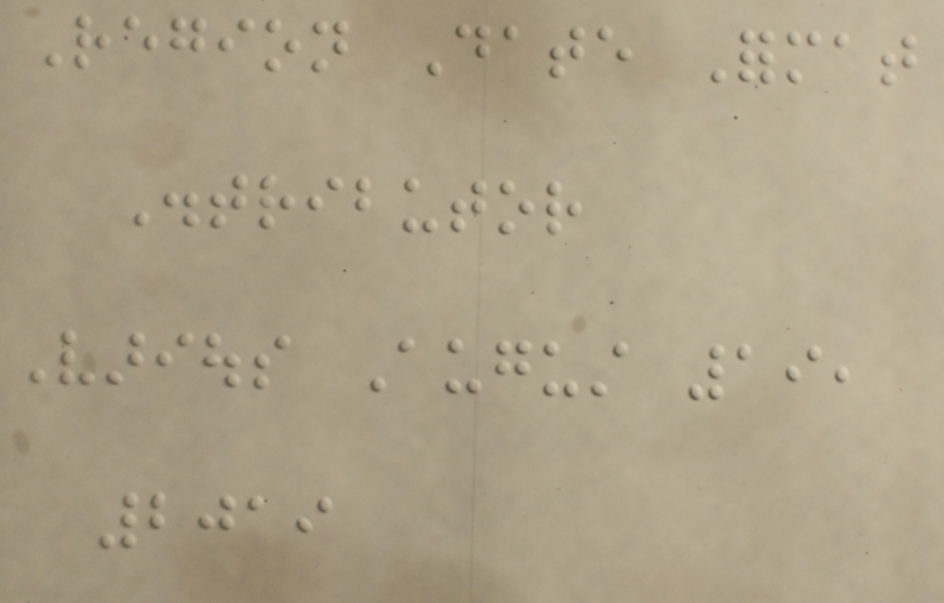Region Date Format
Distributor
Various August 19,
2019
